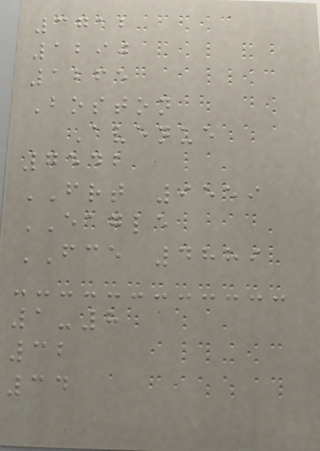3712
1290
1265
Boston
Avenue
7542
FRT 9559
EAGLE
FCE 4889
1-8
32
34
